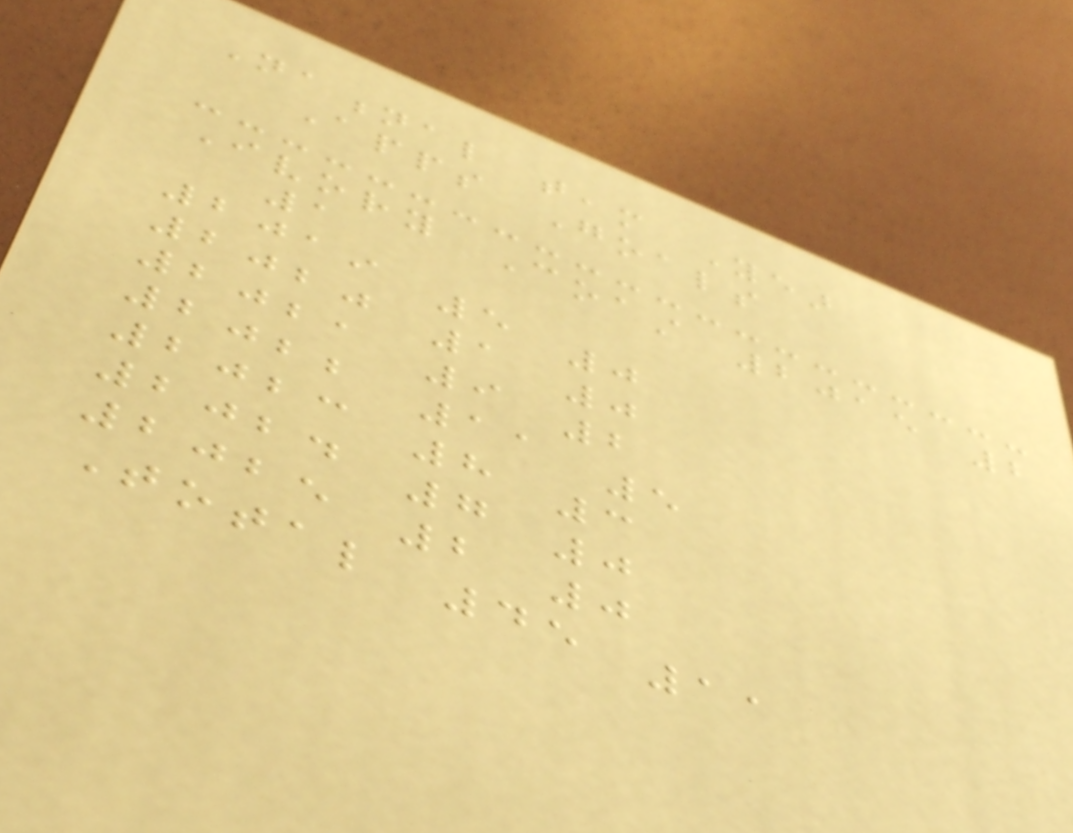National team Year
Apps Goals
Ivory Coast 2015 2
1
2019 5 0
2020 1 0
2021 9 2
2022 11 5
2023 8 3
2024 7 0
2025 2 0
Total 45 11
